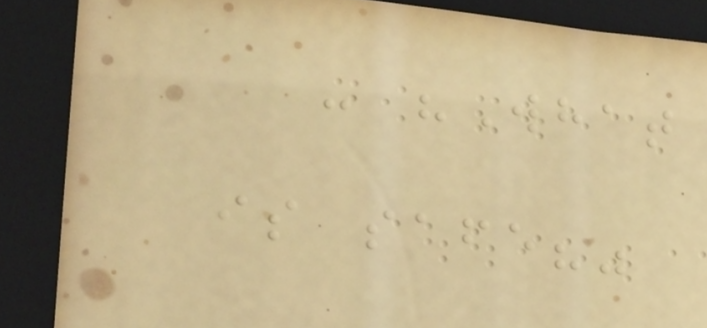- "What
is safe?"
